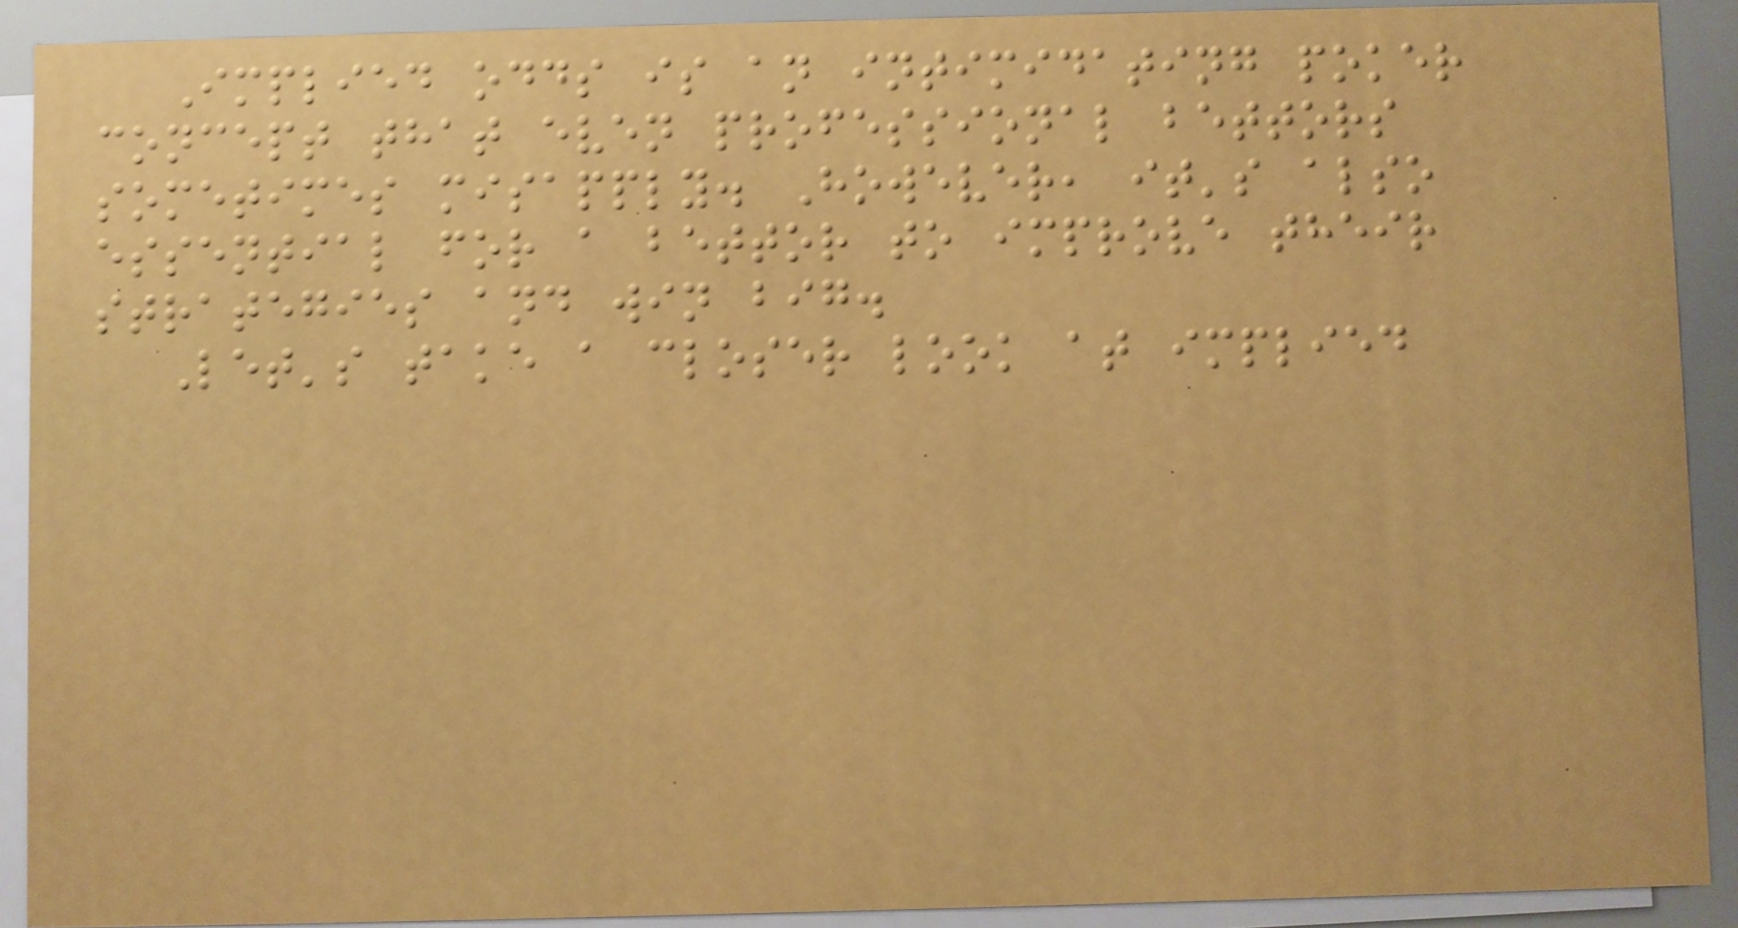Implied odds is an intimidating poker
concept that even professional bettors
sometimes misapply. However, it's also
essential for a bettor to improve their
strategies and win big.
Let's take a closer look at implied
